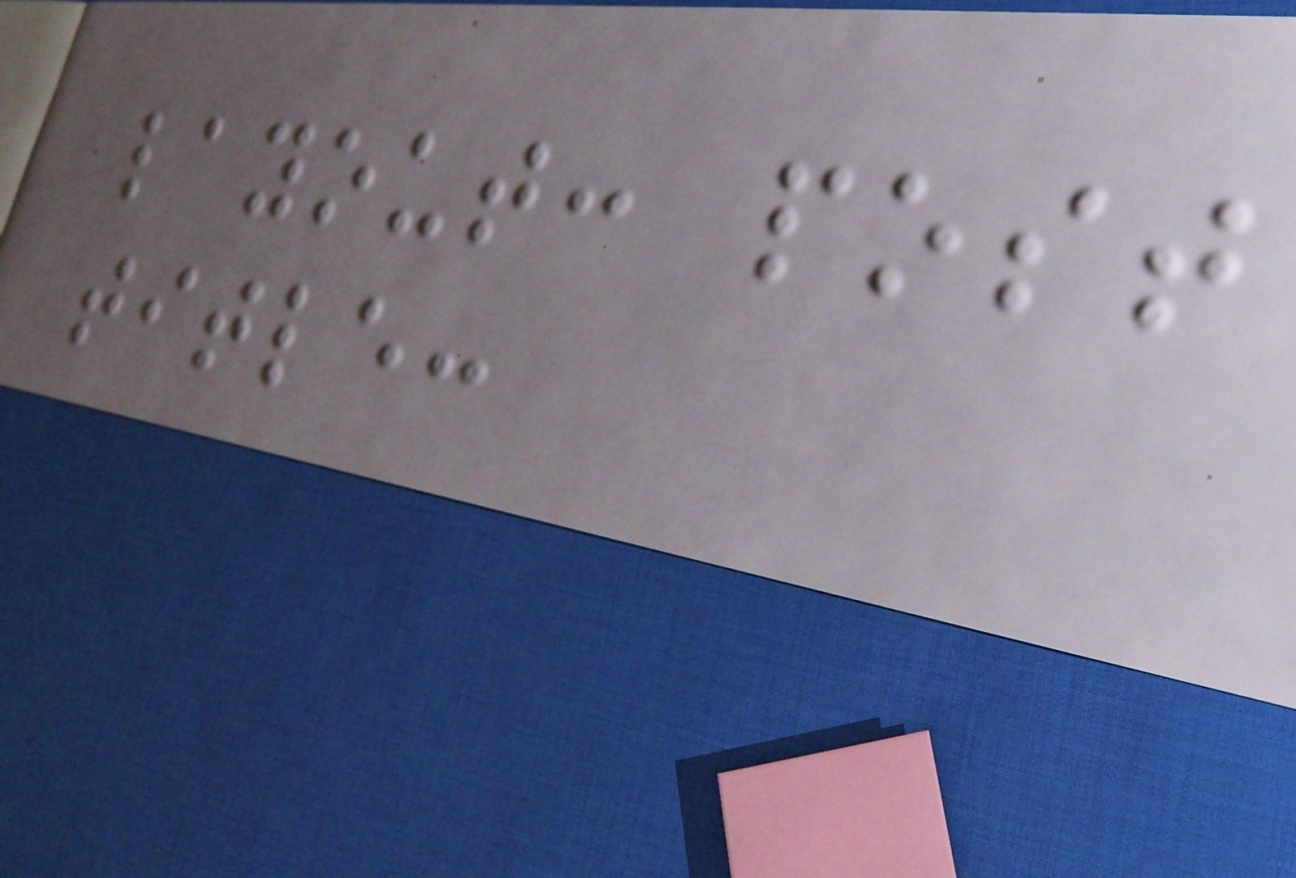layout: post
title:
